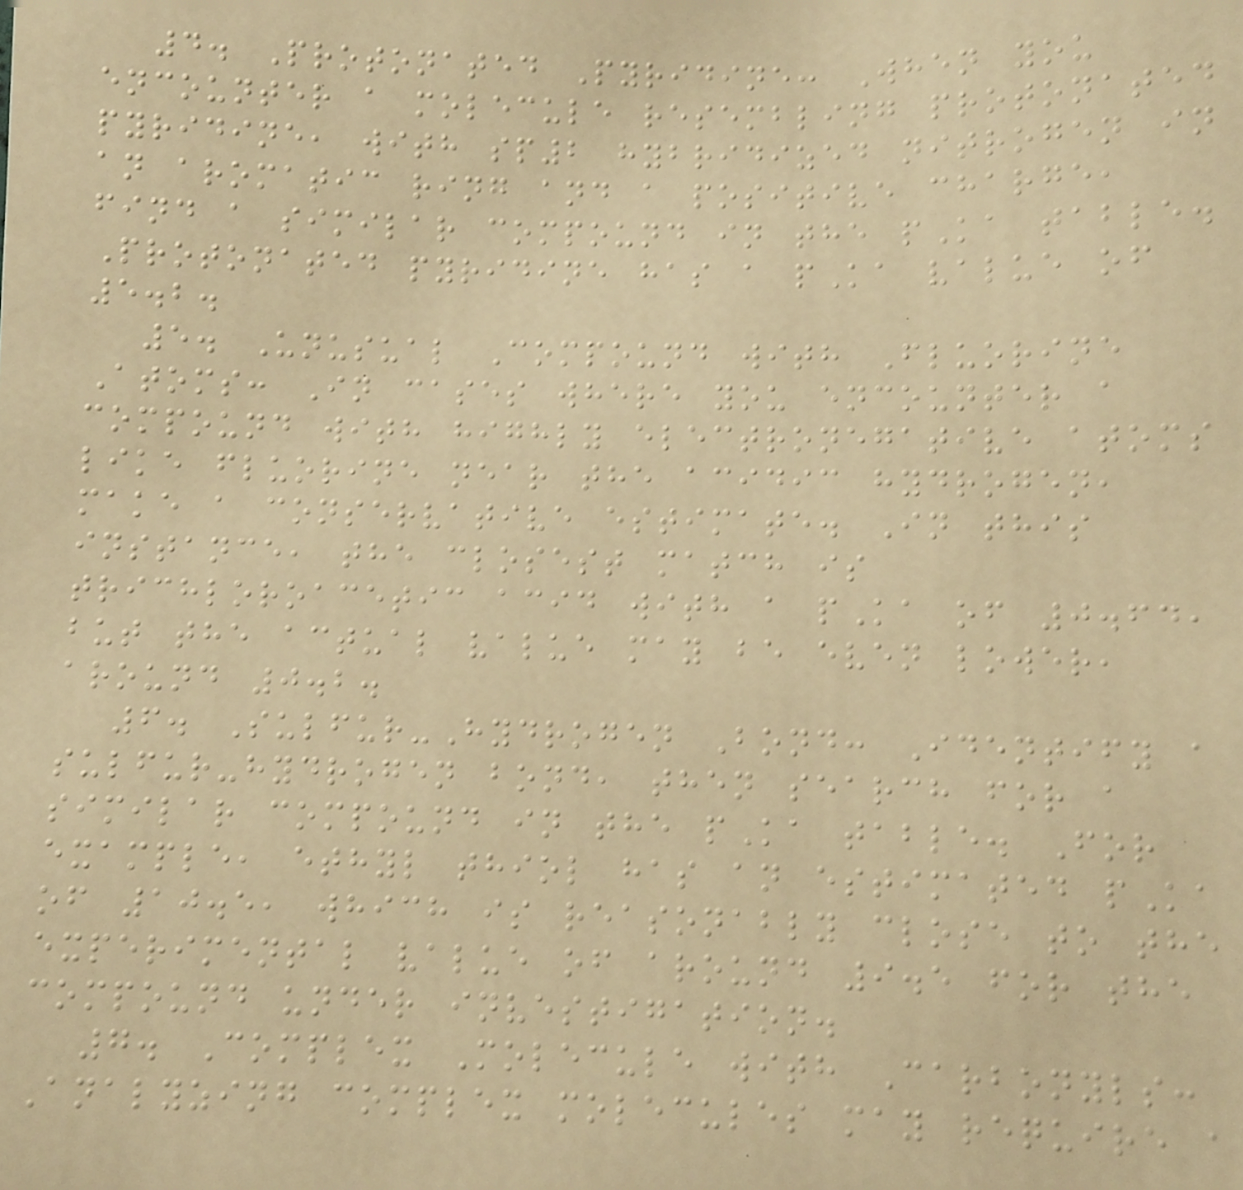4. Protonated Pyridine: When you
encounter a molecule resembling protonated
pyridine, with sp2 hybridized nitrogen in
an aromatic ring and a positive charge,
find a similar compound in the pKa table.
Protonated pyridine has a pKa value of
5.2.
5. Unusual Compound with Fluorine
Atoms: In cases where you encounter a
compound with highly electronegative atoms
like fluorine near the acidic hydrogen,
make a conservative estimate. In this
instance, the closest match is
trichloroacetic acid with a pKa of 0.64,
but the actual value may be even lower,
around 0.2.
6. Sulfur-Hydrogen Bond: Identify a
sulfur-hydrogen bond, then search for a
similar compound in the pKa table. For
example, ethyl thiol has an estimated pKa
of 10.5, which is reasonably close to the
experimental value of around 9.5 for the
compound under investigation.
7. Complex Molecule with Carbonyls:
Analyzing complex molecules may require a
